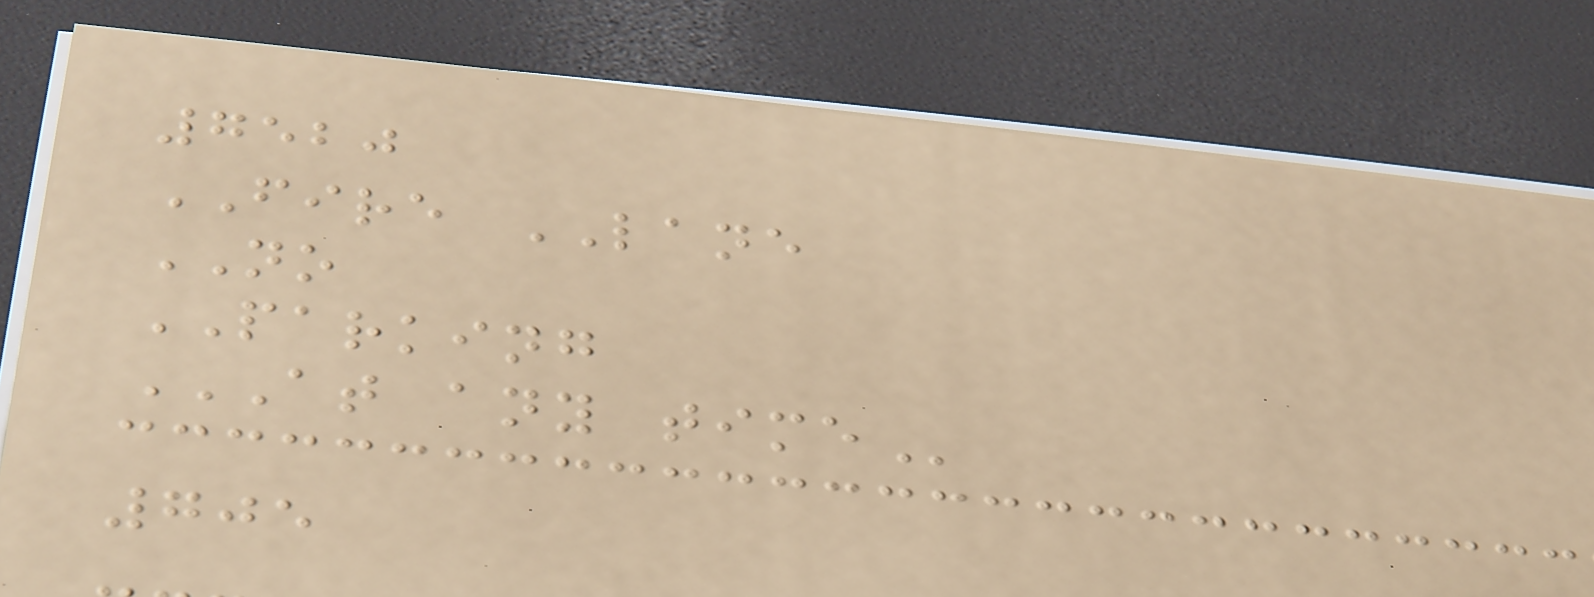7520
FIRE LANE
NO
PARKING
AT ANY TIME
705
